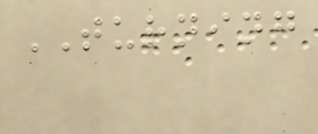TURNING
